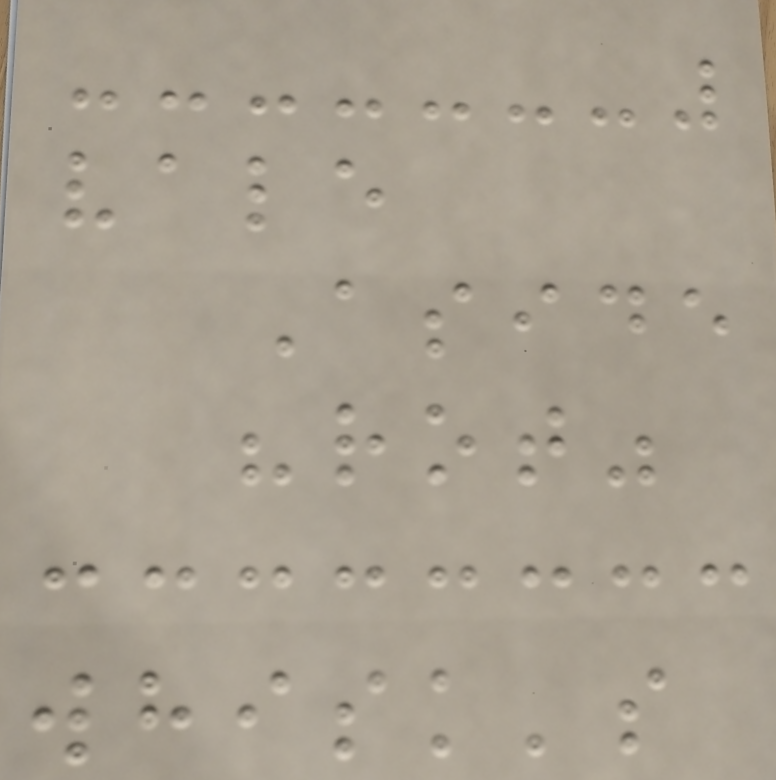vale
Aside
"rot"
whisk's
